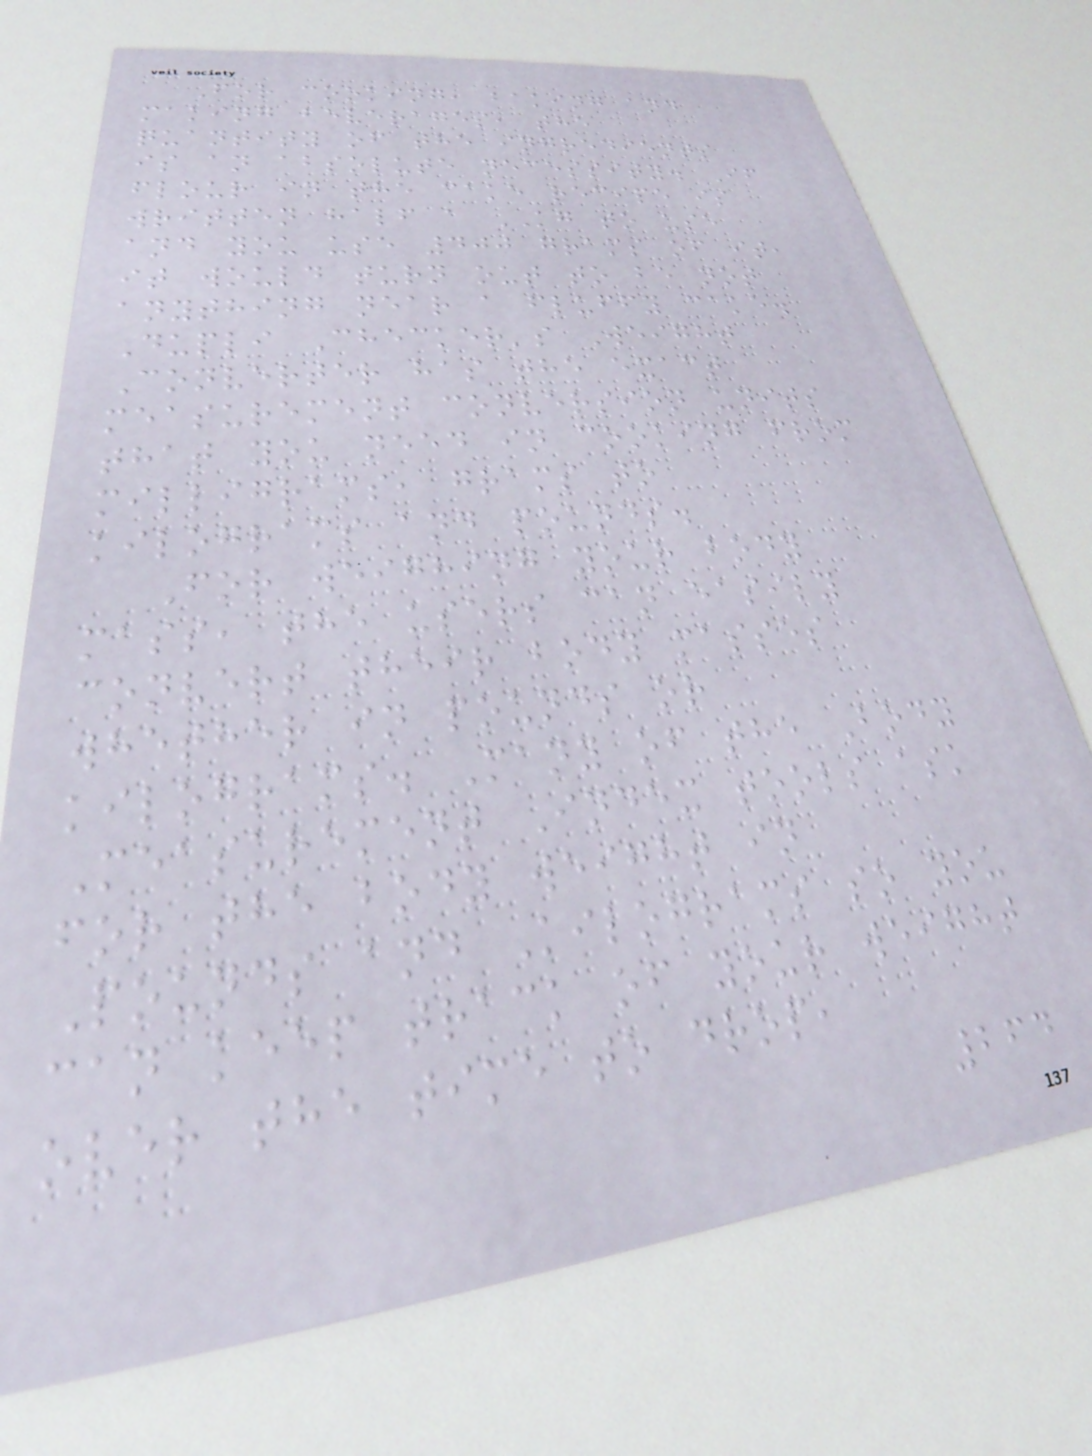For cooking, baking and
making beverages, the
quantity of the ingredients
is an absolute necessity. If
flour in the cake recipe is
written half a KG to use
and you use 400 grams of it,
it would turn out to be not
anything near a fluffy cake.
Dupli Checker's Weight
Converter has the exact
measurement conversion units
that you need in cooking from
milligrams, grams to
kilograms and pounds.
For weighing your body
mass, the users can easily
convert their body masses
whether in pounds or
kilograms. Many of the Body
Measurement Index tools ask
for the body weight in
Pounds and Kilograms so you
can keep track of your weight
over the time to drop,
264
